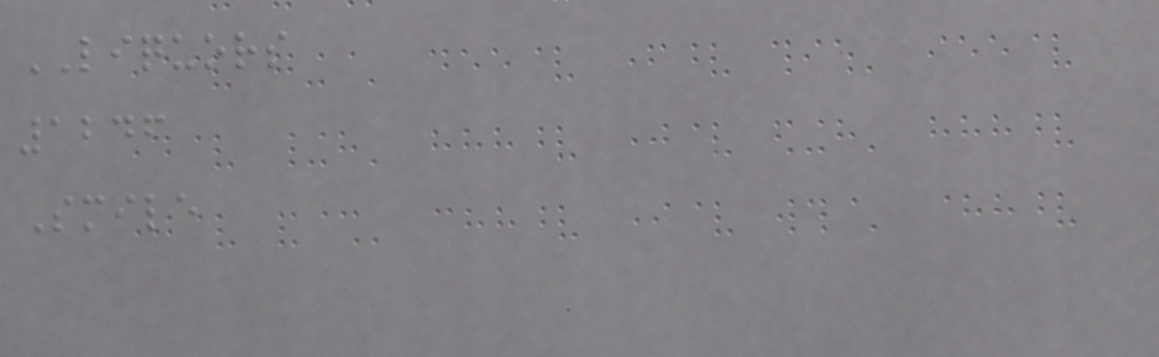LIQUORS
1246
Smile
